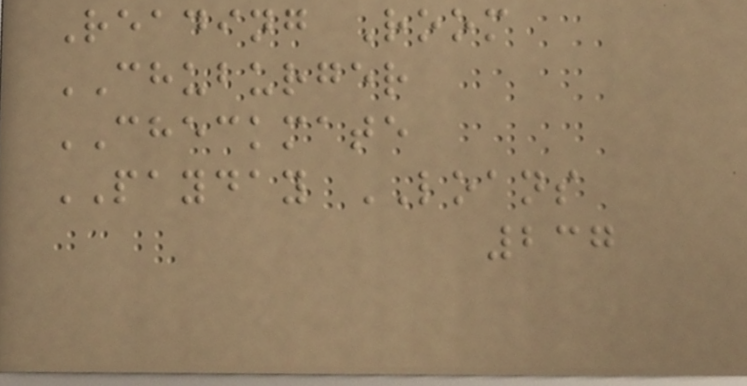Reading Room
CHUBURGER
CHECKMATE
PAYDAY LOANS
237
